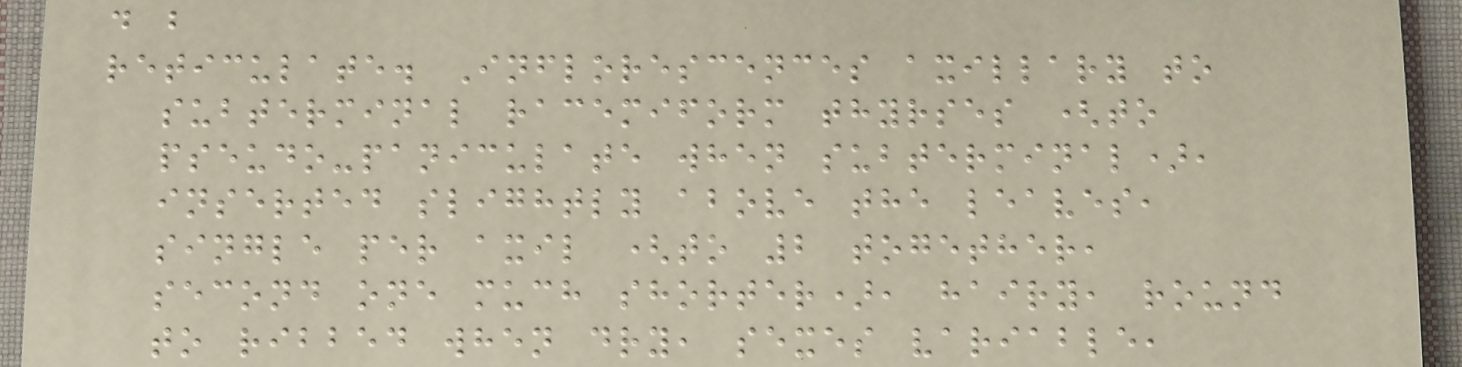d b
reticulate. Inflorescences axillary to
subterminal racemiform thyrses (to
pseudo-paniculate when subterminal),
inserted slightly above the leaves,
single per axil (to 2 together,
second one much shorter), hairy, round
to ribbed when dry, sexes variable,
